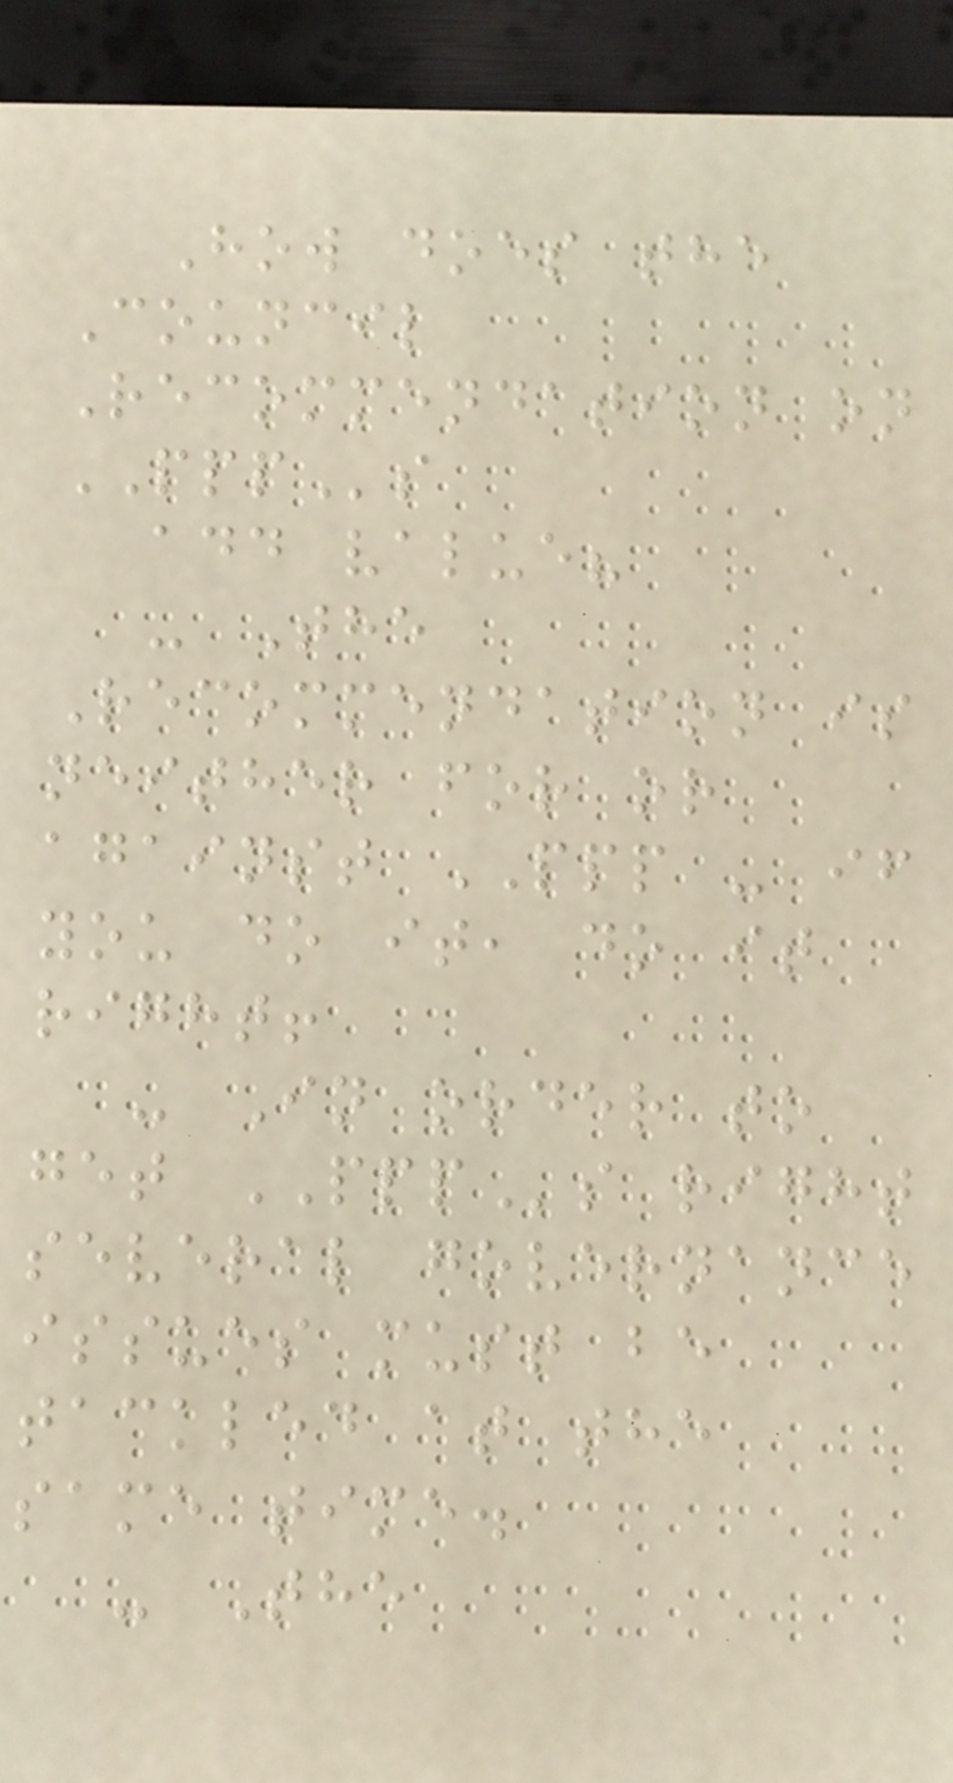How does the
Council
Recommendation on
PPPs
add value?
- The
Recommendation is
neither for or
against PPP - if
you do it, do it
right!
- In order to
get PPPs right
several governance
issues must be
tackled at the
same time.
- The
